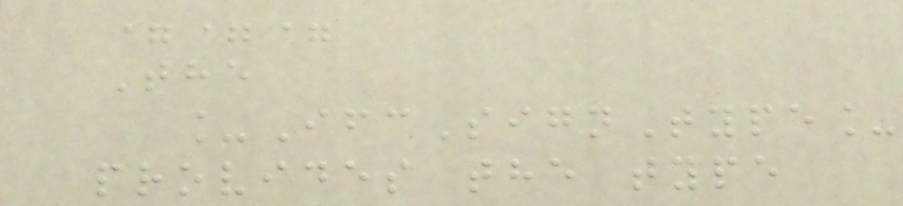===
The
_IfcSignType_
provides the type
